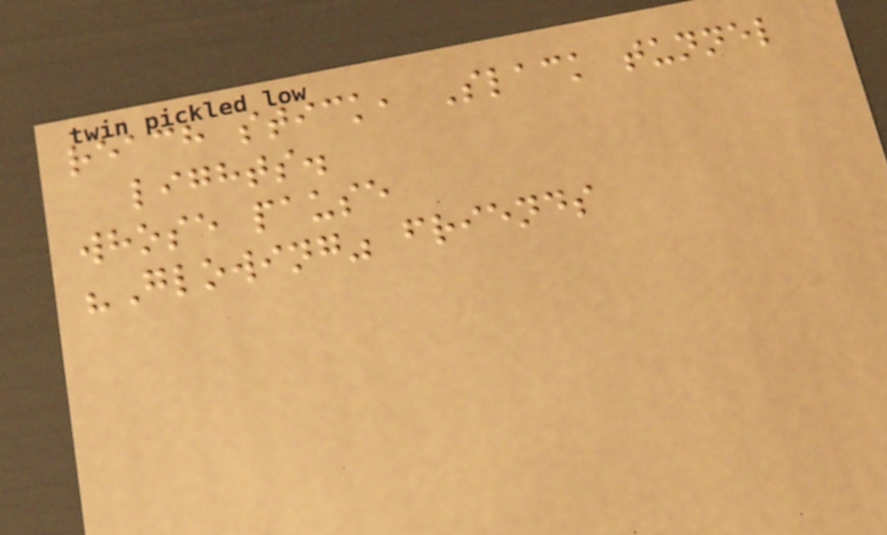reach stick, Slack tunnel
lights.
whose pause
"Glowing" friends
